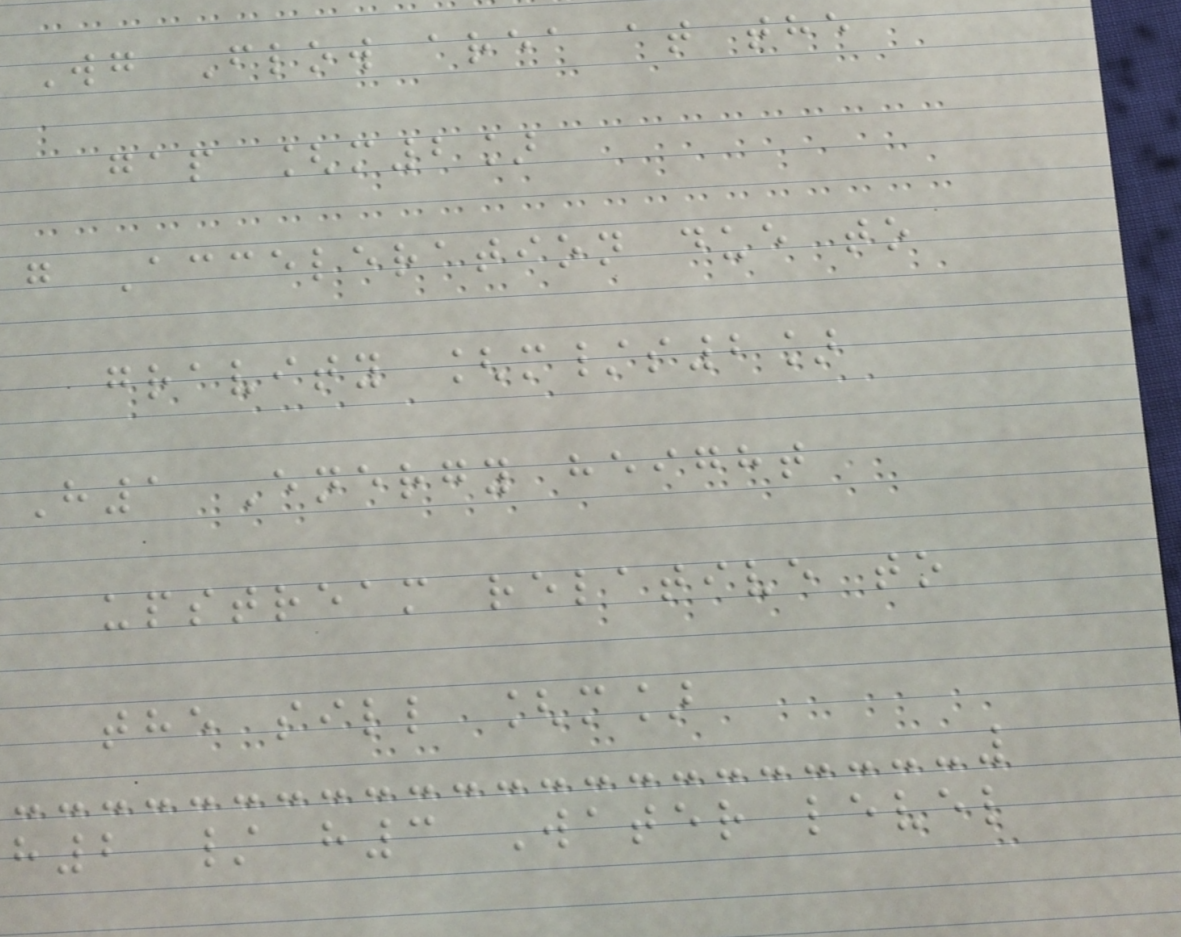Wg Flow area at the
gap [m2]
g Acceleration due to
gravity [m/s2]
H1 Energy height
upstream relative to
the sill [m]
h2 / h3 Water level
